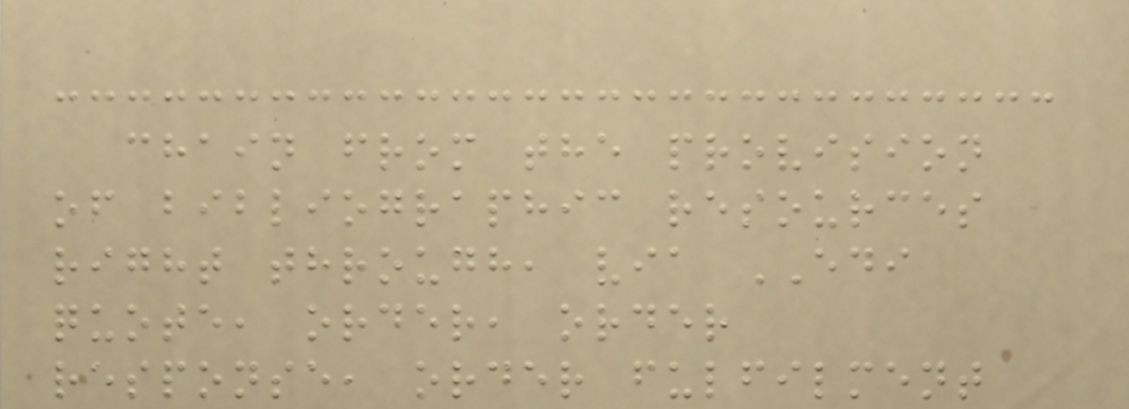chain from the provision
of bibliographic resources
right through, via EDI
quote, order, order
response, order fulfilment
